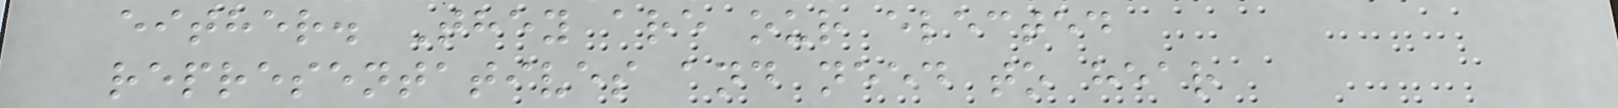either. They are our elected
representatives and need to hear
